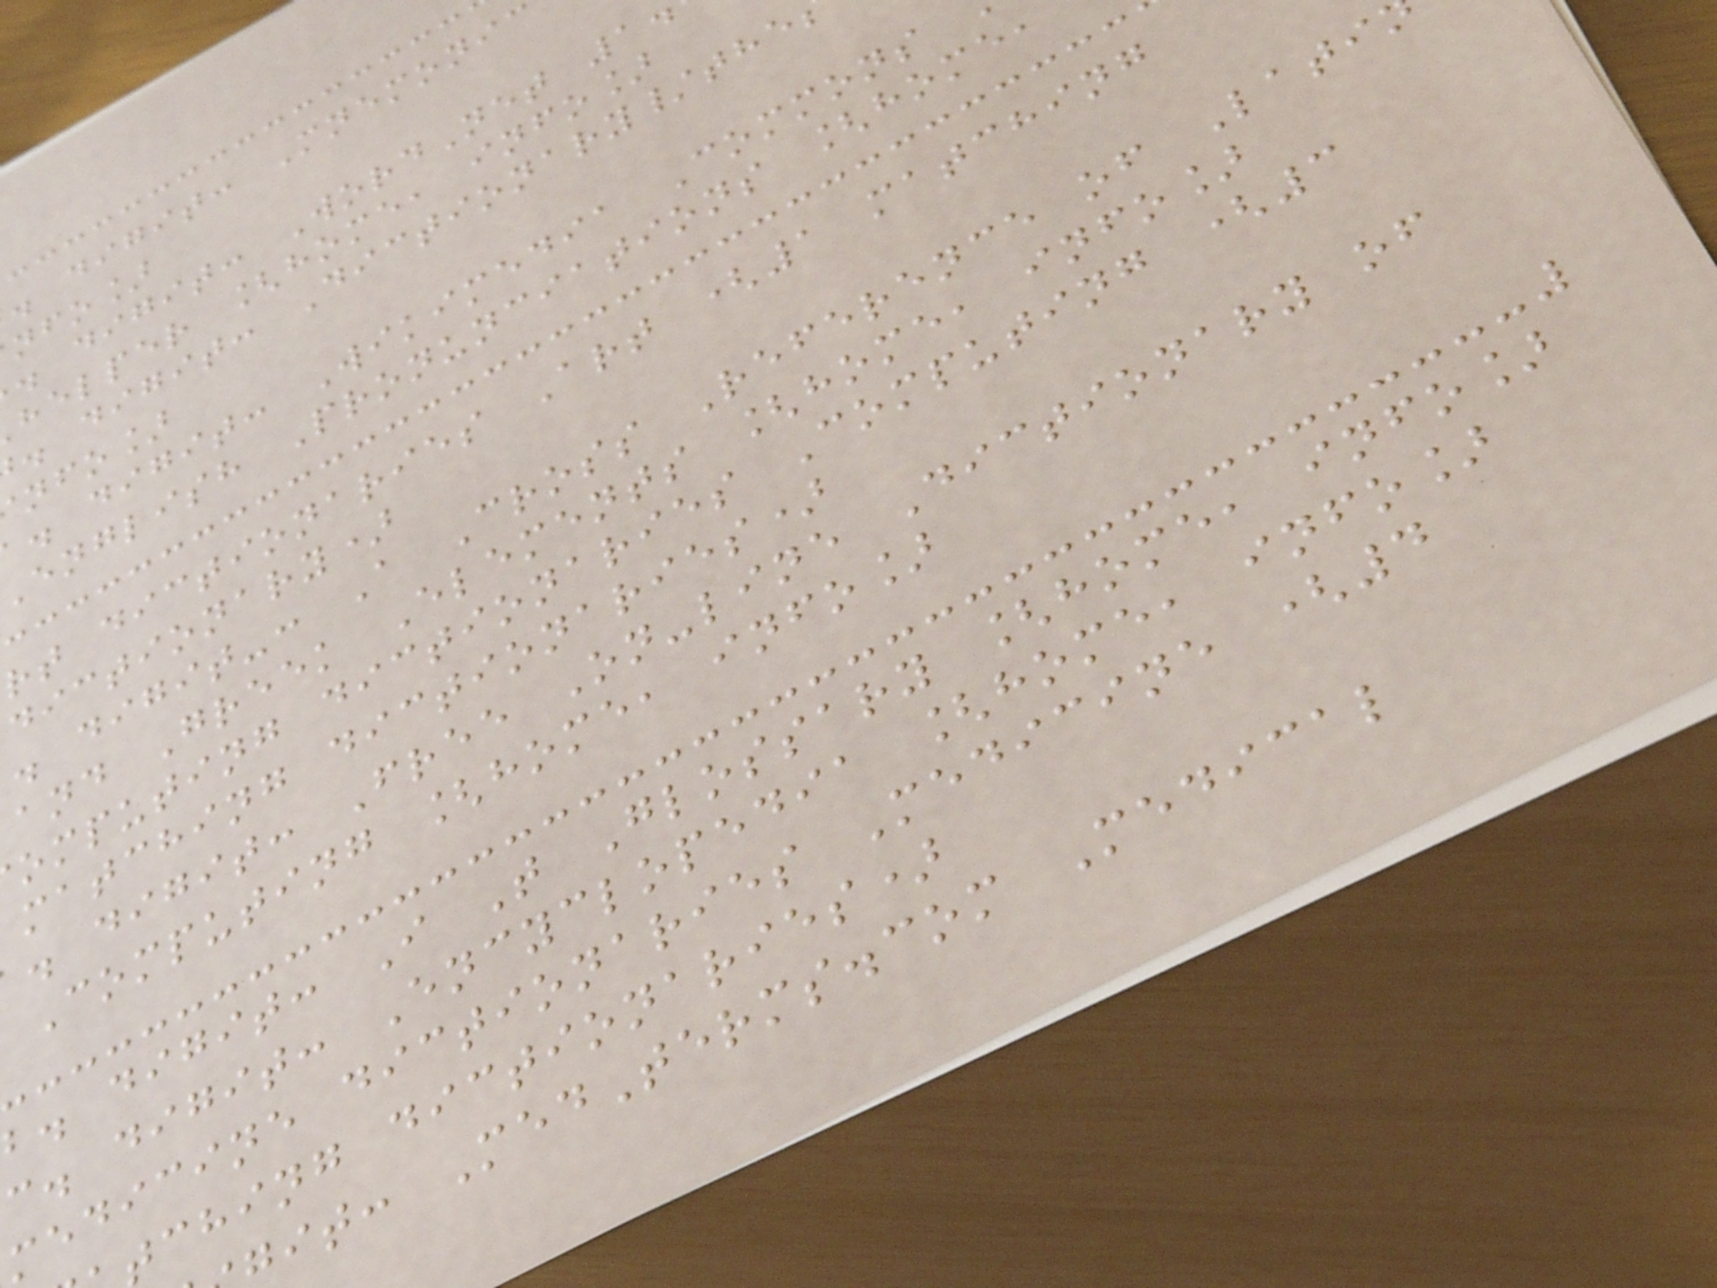. digit: Mnemonic
nfo]
. digit: WordNet 1
helper [home, info]
. digit: Dictionary/the
nfo]
. digit: Wikimedia Commons
english Pronunciations [home,
rt dictionaries Art (1 matching
dictionary)
. digit-: A Cross Reference of Lati
and Greek Elements [home, info]
omputing dictionaries Computing (3
matching dictionaries)
. digit: Free On-line Dictionary of
Computing [home, info]
b. digit: I T Glossary [home, info]
c. digit: Encyclopedia [home, info]
medicine dictionaries Medicine (4
tching dictionaries)
it: MedTerms.com Medical
